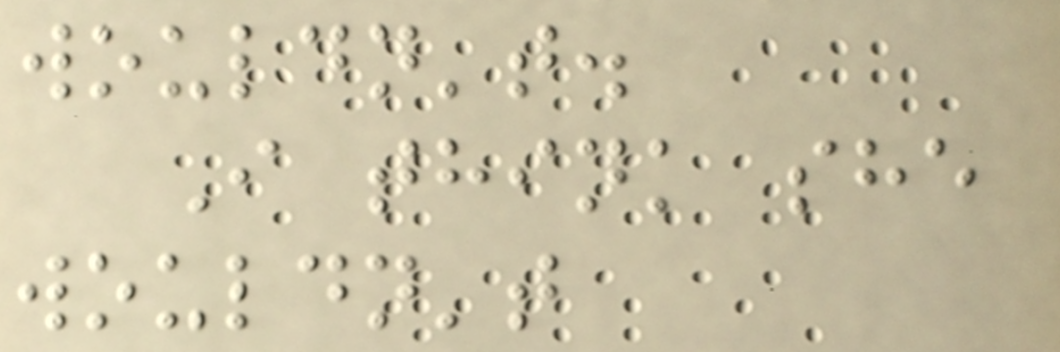wouldn't.
I think she
wouldn't
